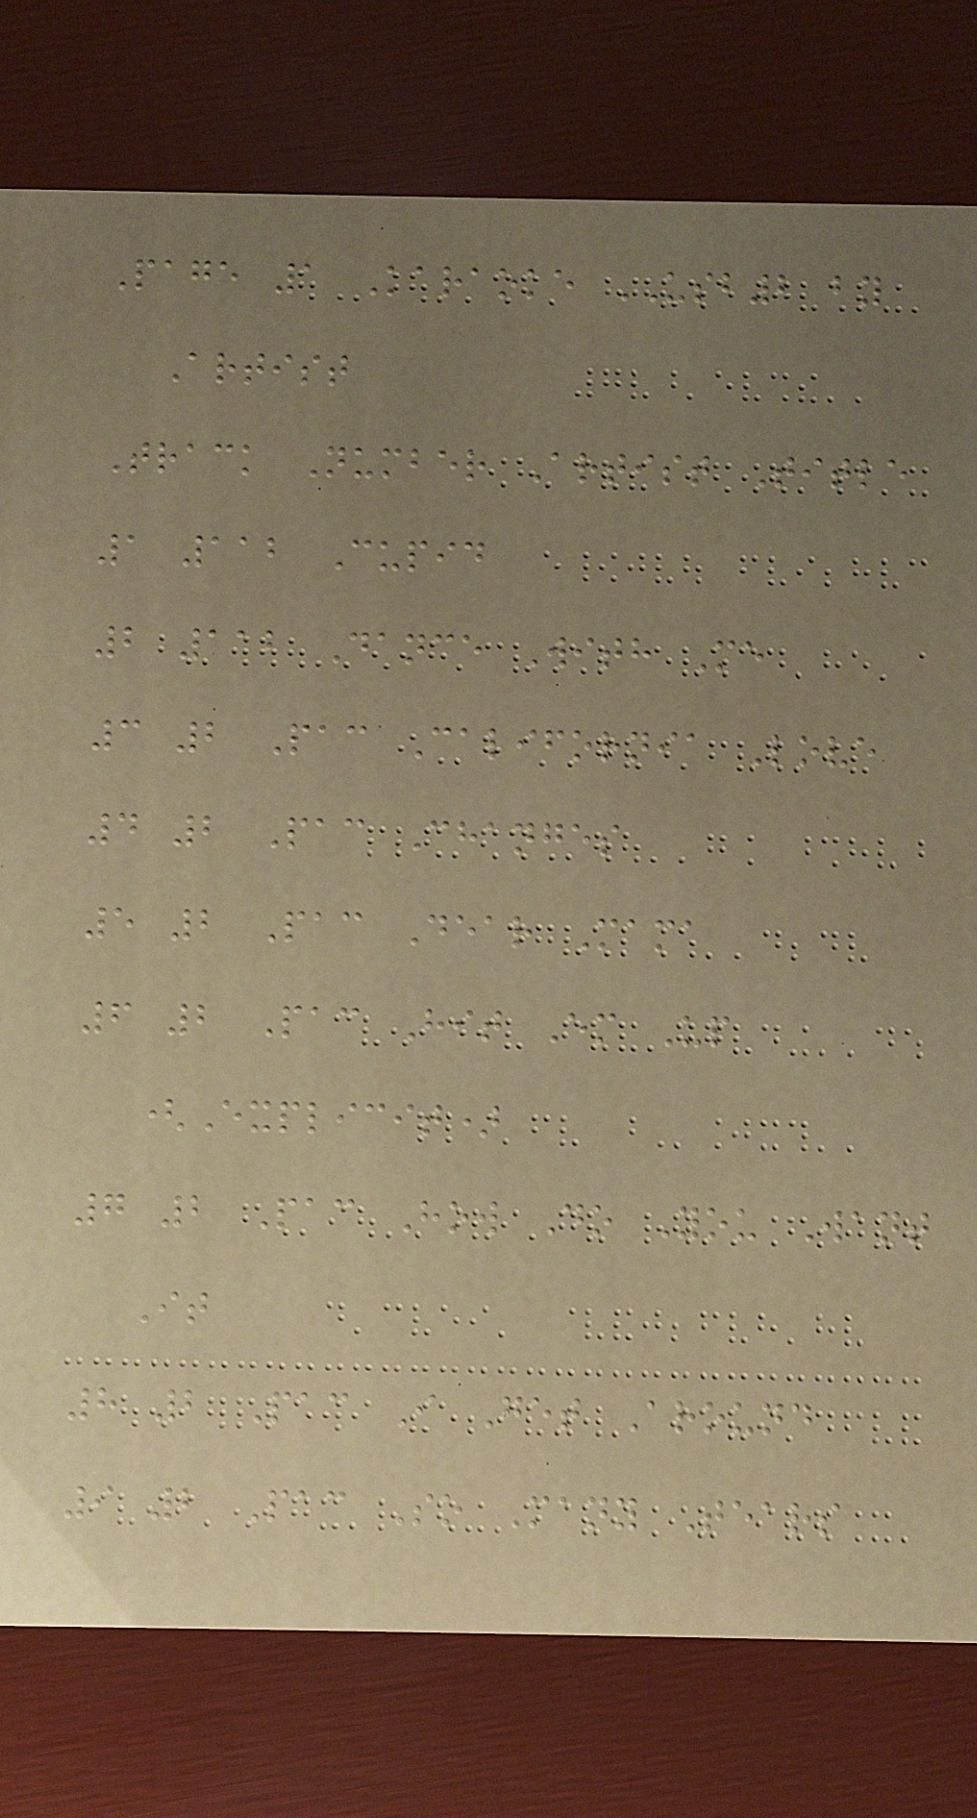Page 1 Karaoke USB2 by
Artist
Track Number Artist Title
1 112 Cupid
2 112 Dance With Me
3 2 Pac California Love
4 2 Pac Changes
5 2 Pac Dear Mama
6 2 Pac Hit Em Up
(Explicit)
7 2 Pac How Do You Want
It
8 2 Pac I Get Around
9 2 Pac So Many Tears
